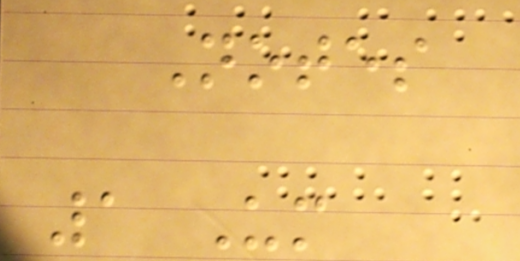Notes
1 Um
